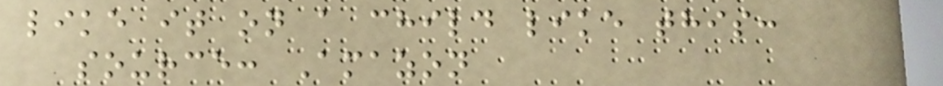like it on a child like this:
source: Amazon
